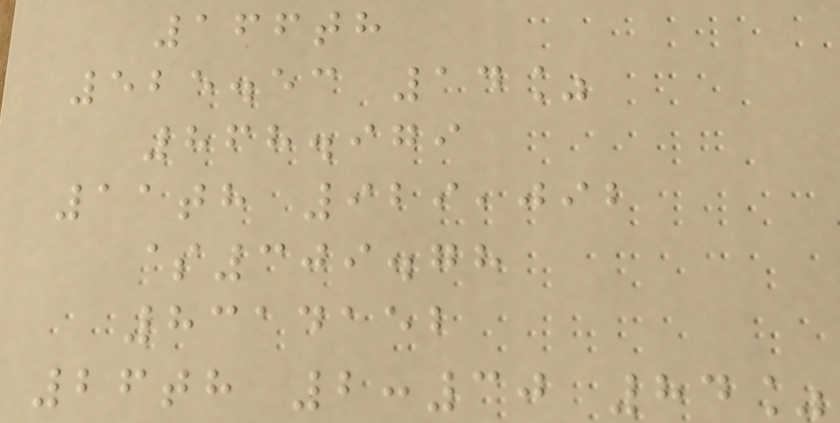166th
525.53 14%
868.979
11th 929,092
$309.78
8314152
26th 2:30 84%
